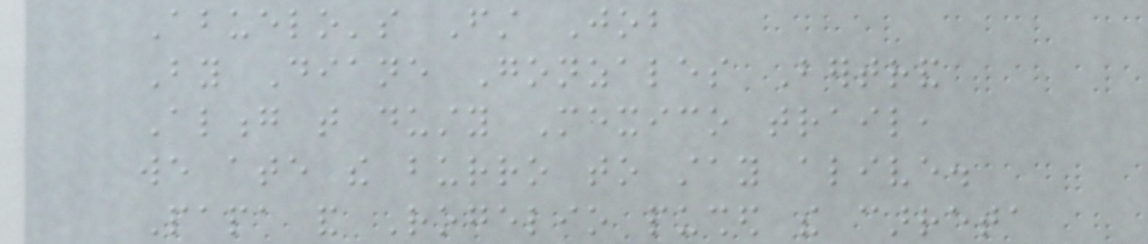Abuelo's First Job
By Diane Gonzales Bertrand
Along that dusty Mexico trail,
we ate the burro to stay alive.
Papa and Rogelio pushed the carreta
